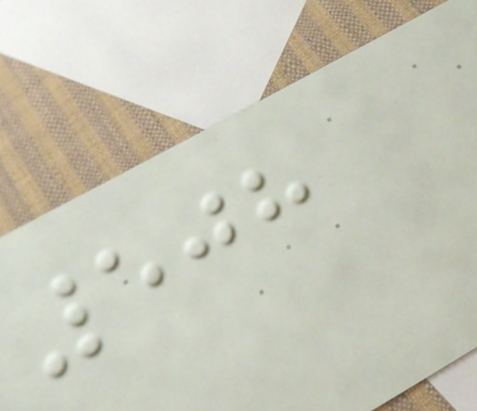508
